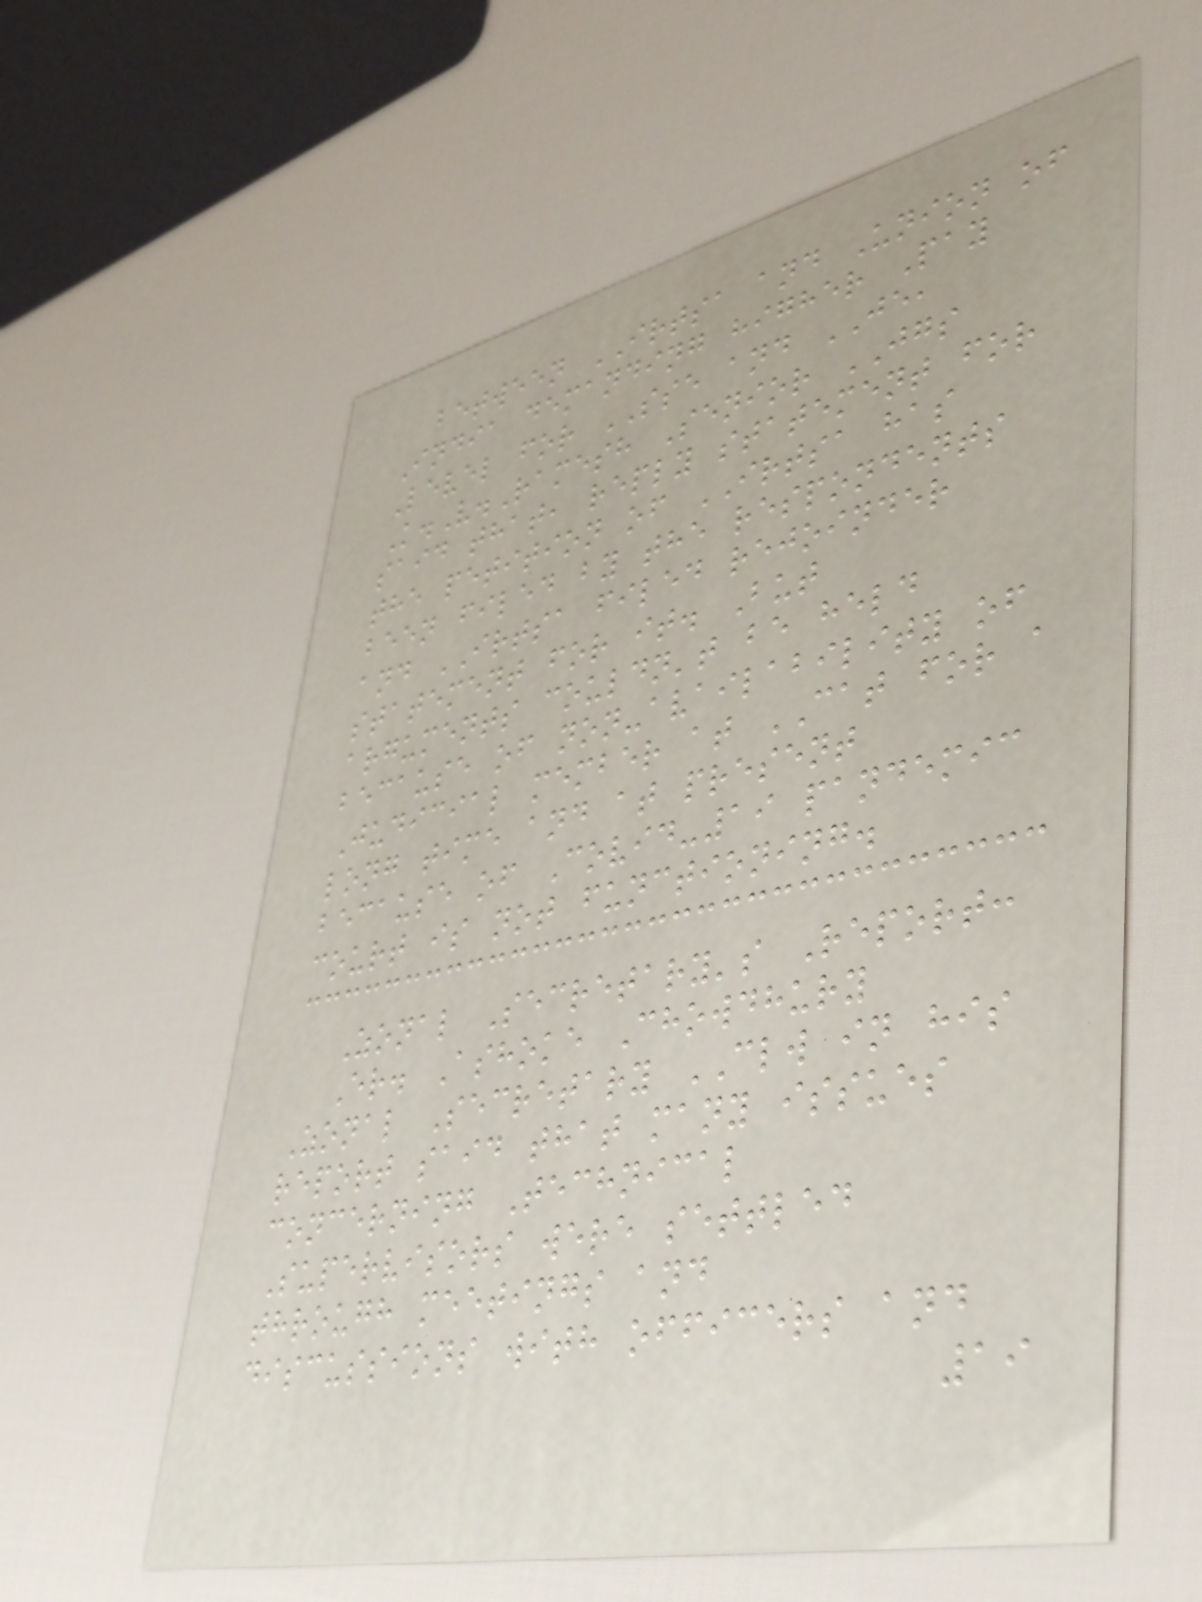between IRTSA and Union of
India demanding higher Pay
Level for SSE and JE,
K.V.Ramesh Senior JGS
said that, reply statement for
the petition of IRTSA has
been filed by the respondents
and IRTSA filed rejoinder
statement for it. But
arguments couldn't be held
because of non-availability of
Judicial member at CAT for a
long time and at present
because of Covid-19 pandemic
court is not functioning.
Zonal Secretary's Report:
Er. Ashoke Chowdhury
Zonal Secretary CLW in his
report said that many issues
concerning Technical
Supervisors were settled
through meetings and
discussions with officers and
19
